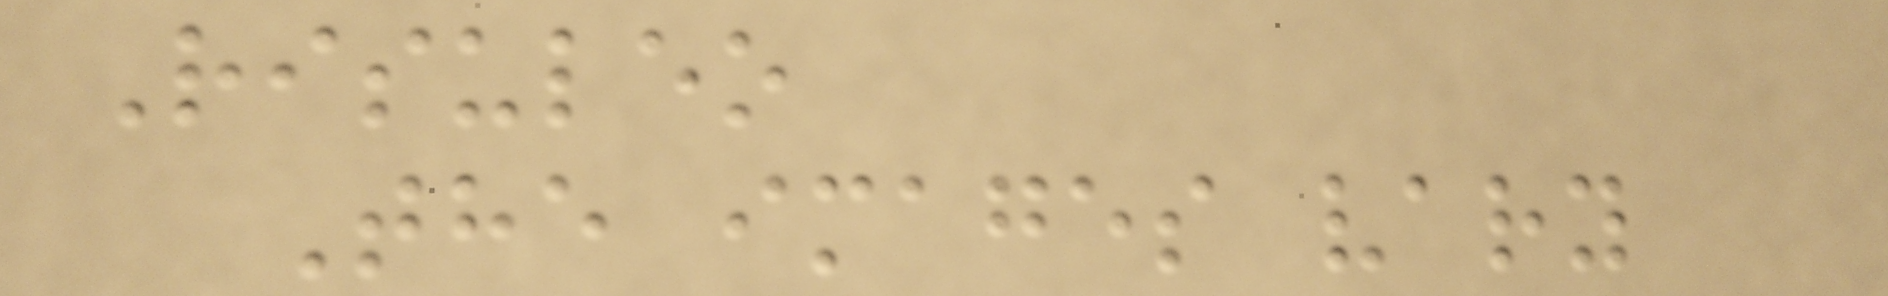Risuleo
The images vary
